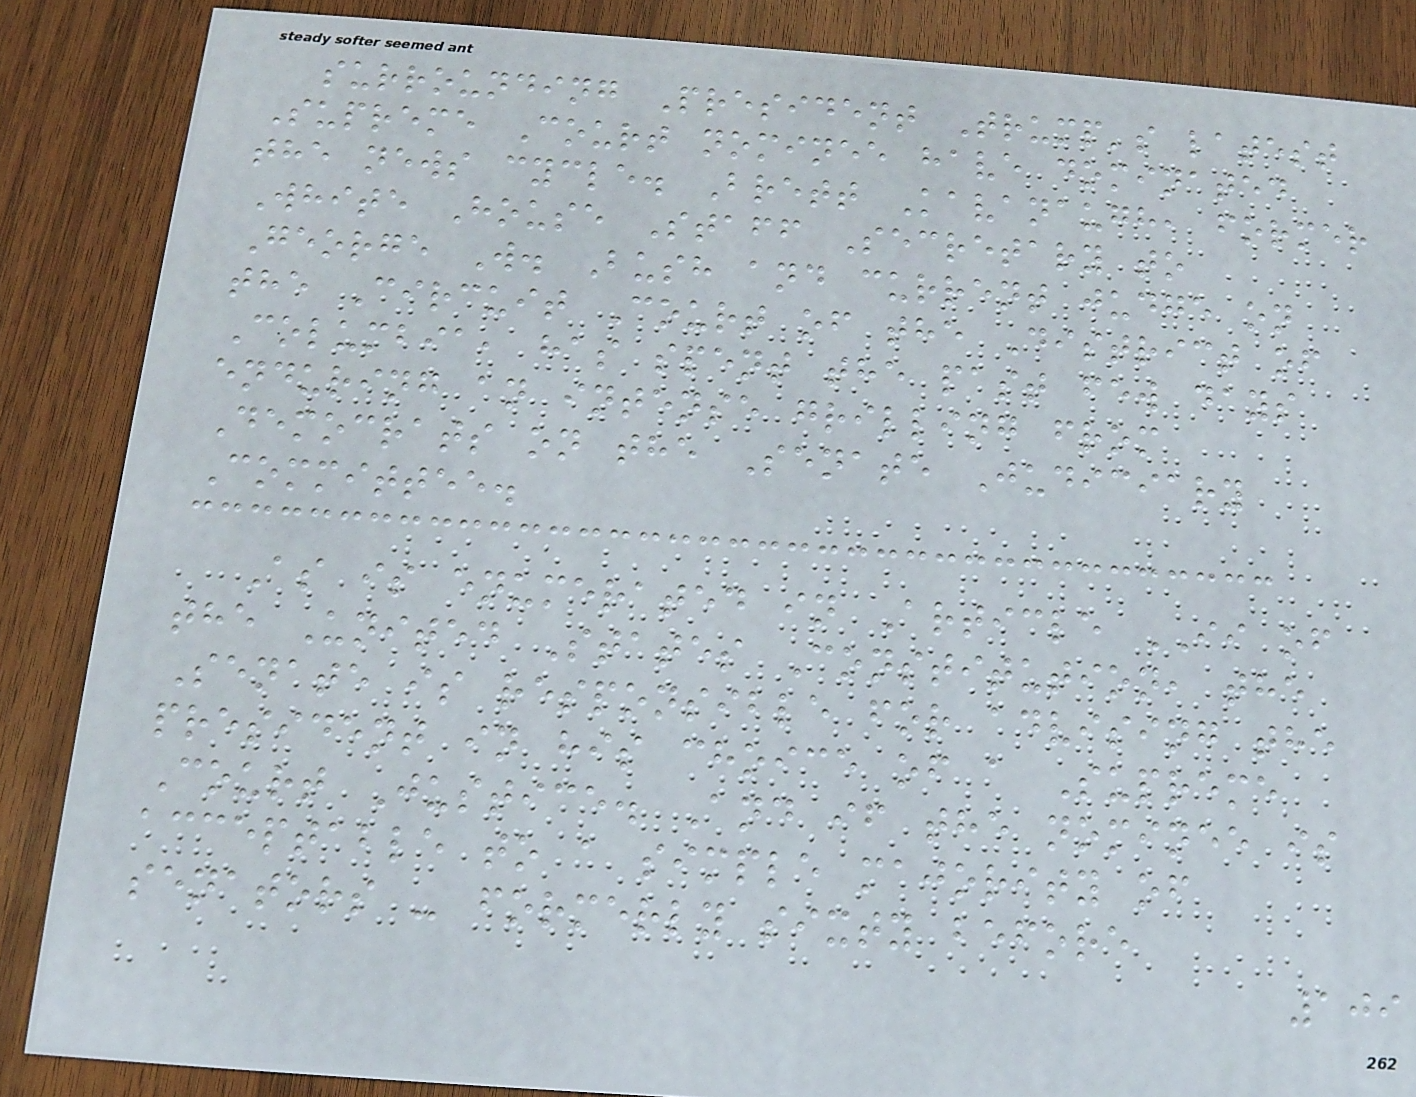surrounding President Trump's latest
Supreme Court nominee have dominated
the news cycle. Brett Kavanaugh, former
White House Staff Secretary to
George W. Bush and current judge on
the Circuit Court of the District of
Columbia, has spent the past few days
enduring an intense grilling from
Democrats on the Senate Judiciary
Committee.
As is enumerated in Article II of
the United States Constitution, the
Senate is responsible for advising the
president in his choice of a Supreme
Court Justice. And if the nominee is
acceptable to a simple majority of
senators - formerly sixty before
109
